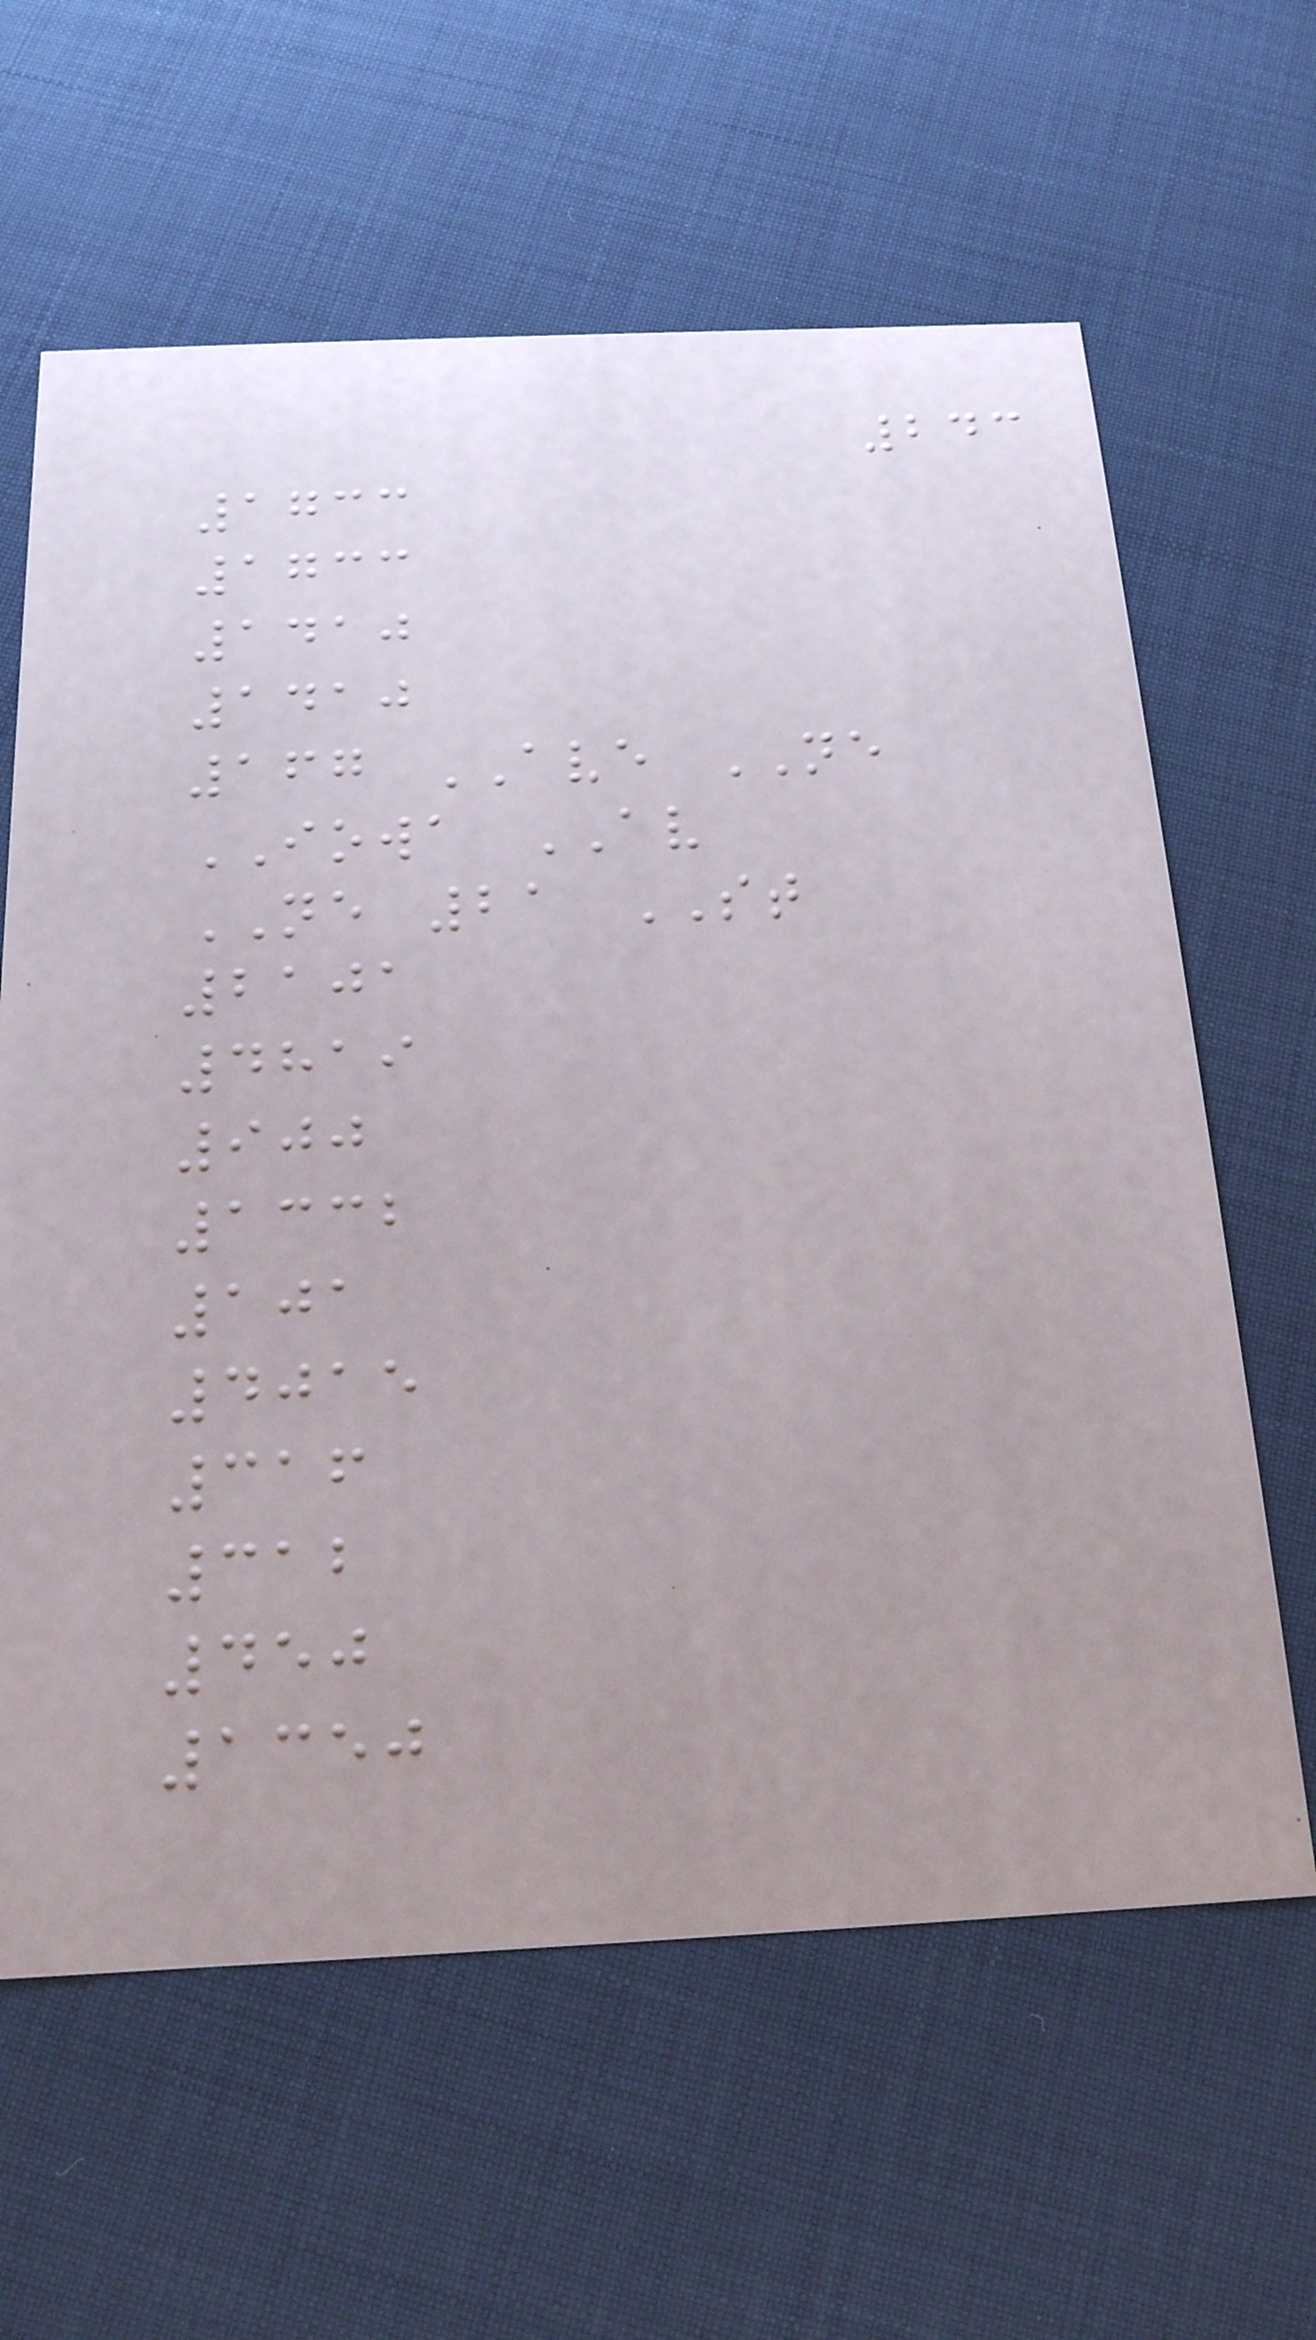243
1733
1733
1410
1410
167 AVE NE
IOWA AV
NE 21 ST
2101
4819
900
1332
101
4015
316
312
450
1350
